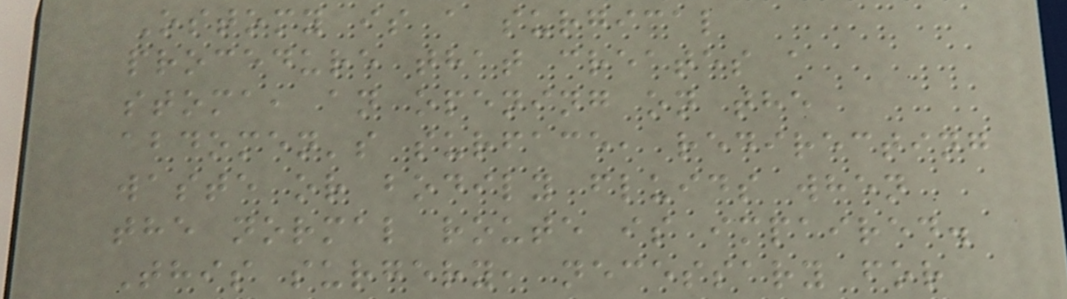Ostomy is a surgical
procedure that creates a
stoma, an opening on the
abdomen's surface, redirecting
waste or bodily fluids when
the normal route is impaired.
This surgery, necessary for
